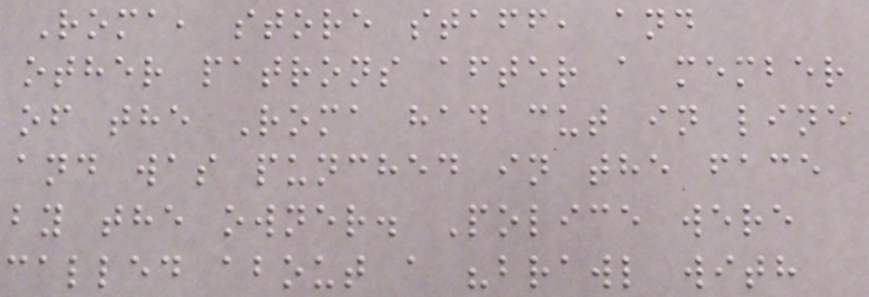Roma, store staff, and
other patrons after a member
of the Roma had cut in line
and was punched in the face
by the owner. Police were
called about a "brawl with
